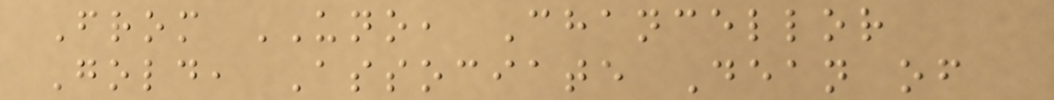From UNO, Chancellor
Gold, Associate Dean of
